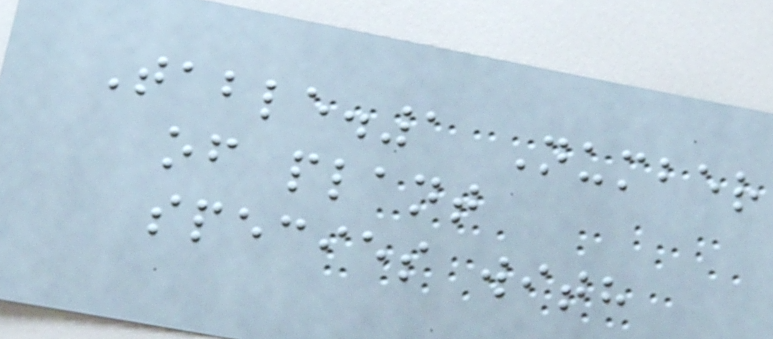Table.1 Number
of plant
species with
